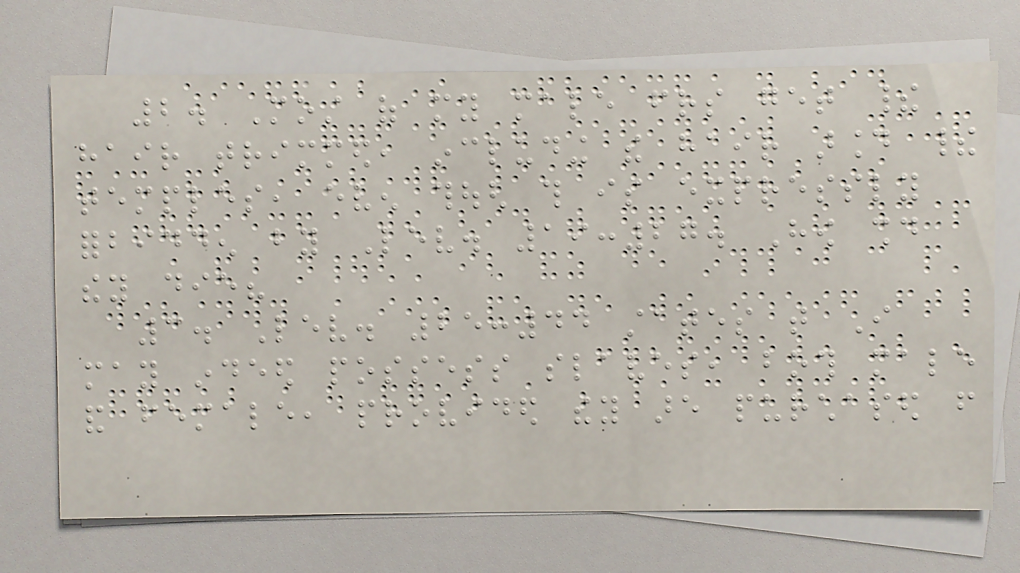2. Most of my male friends get their
hair trimmed, including the hair around their
temples, even though this is expressly
forbidden by Lev. 19:27. How should
they die?
3. Lev. 25:44 states that I
may indeed possess slaves, both male
and female, provided they are purchased from
